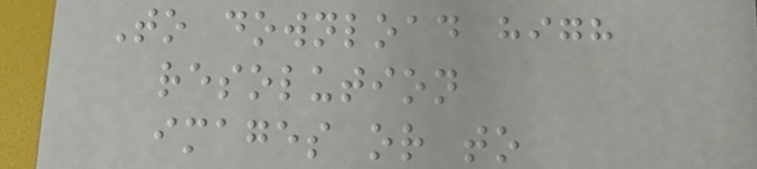To download high
resolution
images or to
